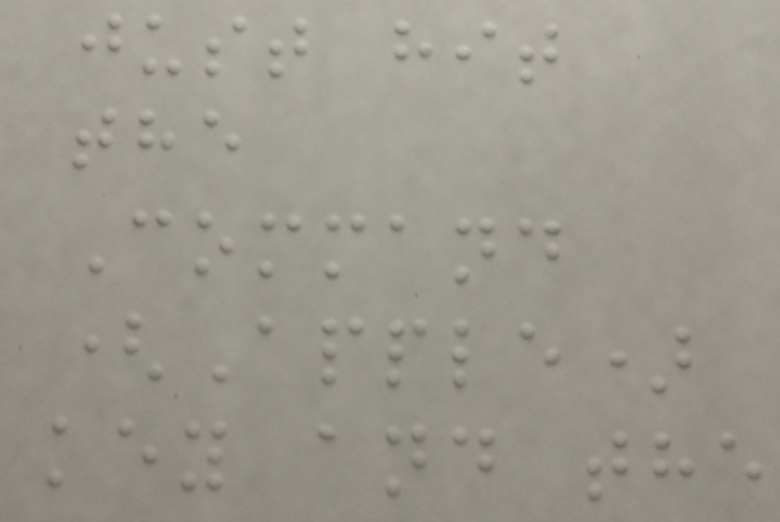just hit
the
Command
(Apple)
key and the
